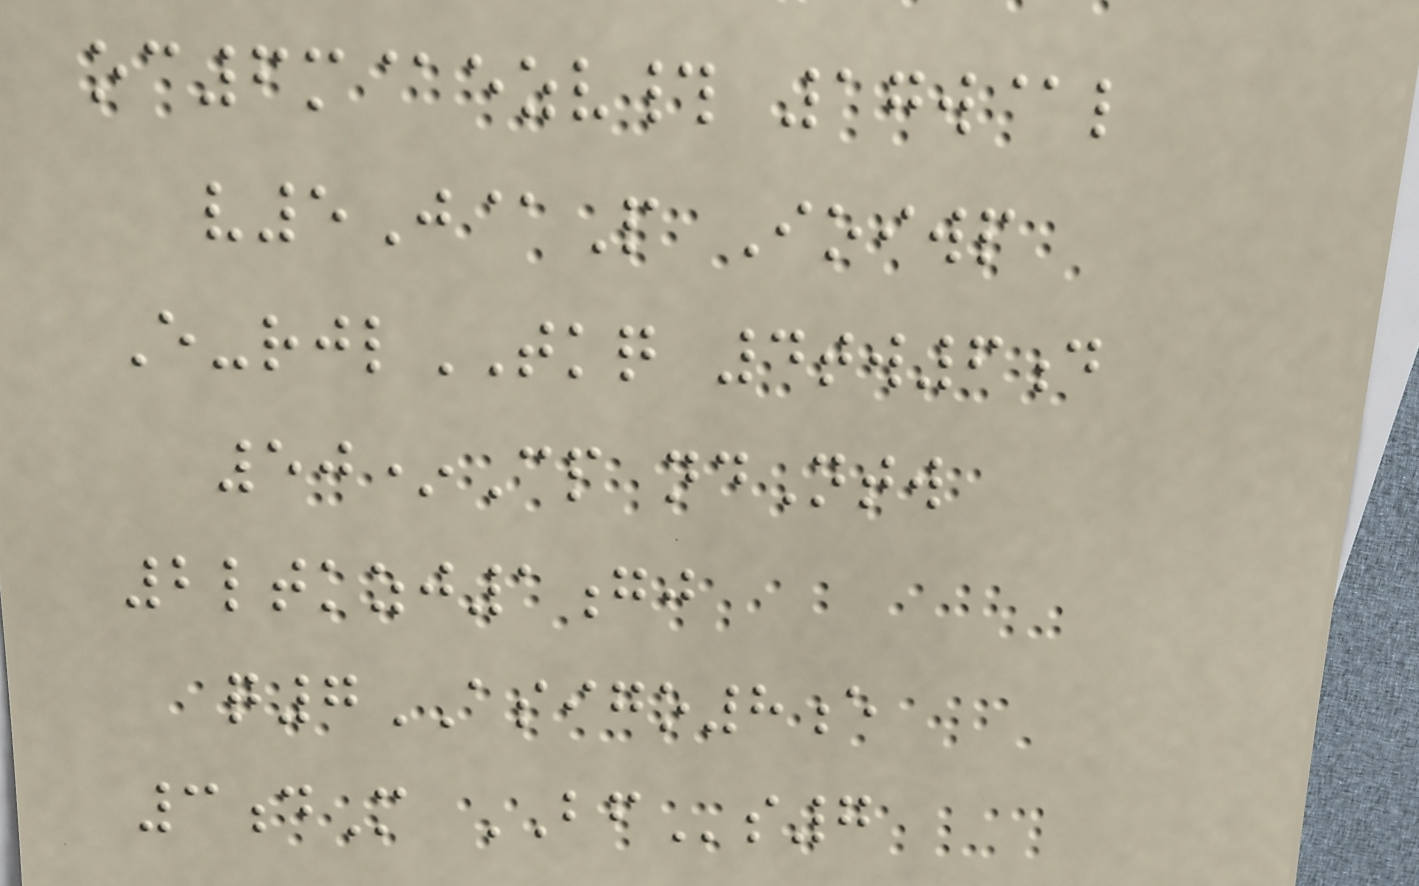oc6m@ezv# 17w@l
v5J@P Ioiwp
E-rjlTKQ 4tw6d
50*Cp ndNtw
2ltkzj1gj
q7ASIGO8e
3dM BFs7
